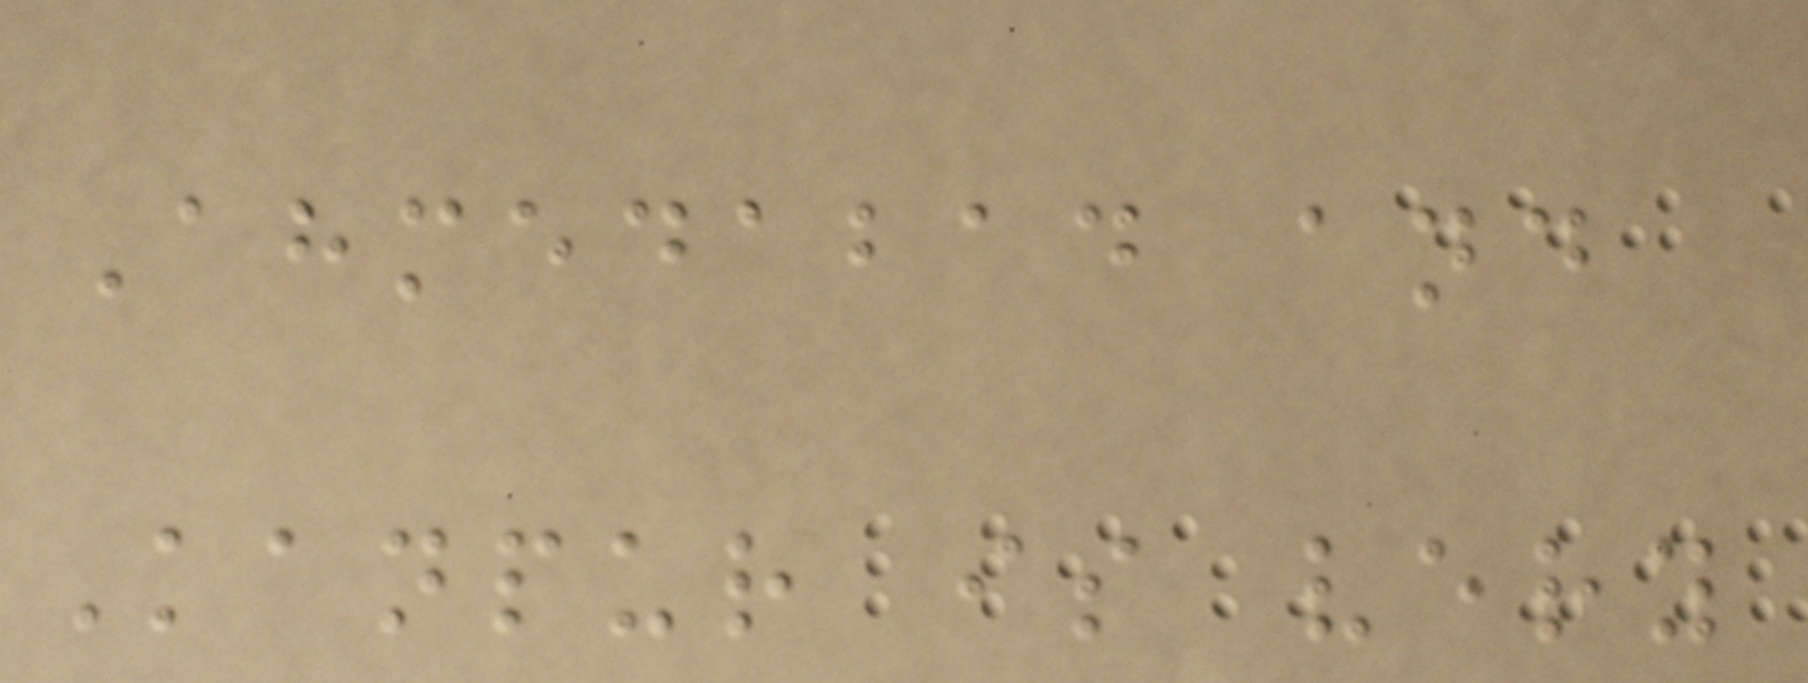Ahmedabad and
Kanpur is very
